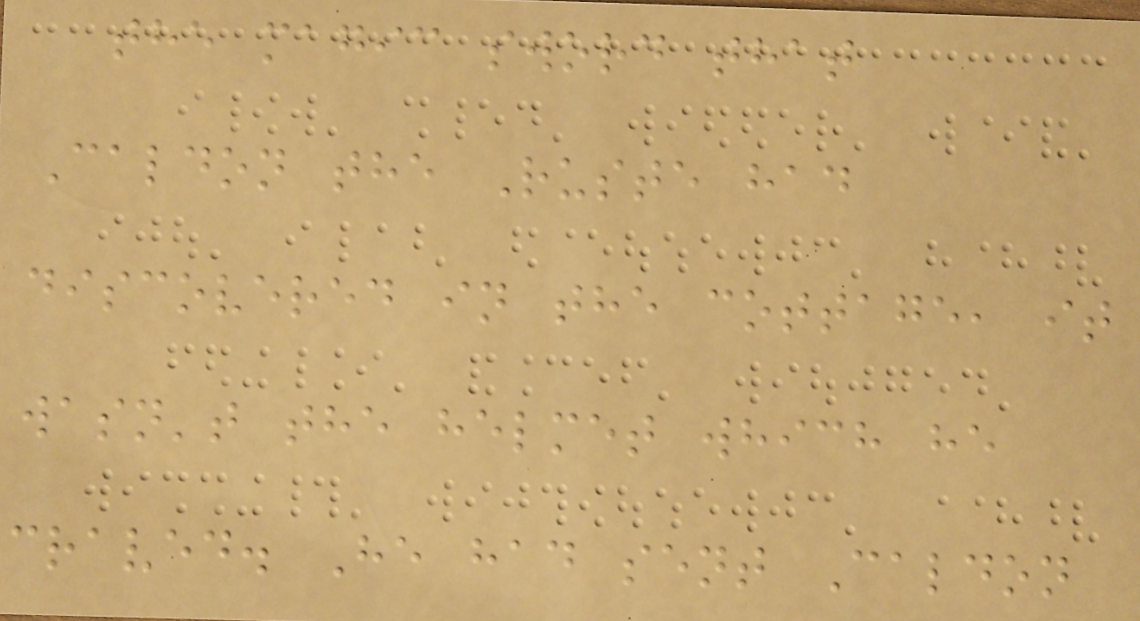the magic sword that
Caldon the Ruste had
discovered in the cottage, it
wasn't the helmet which he
craved. He had sent Caldon
